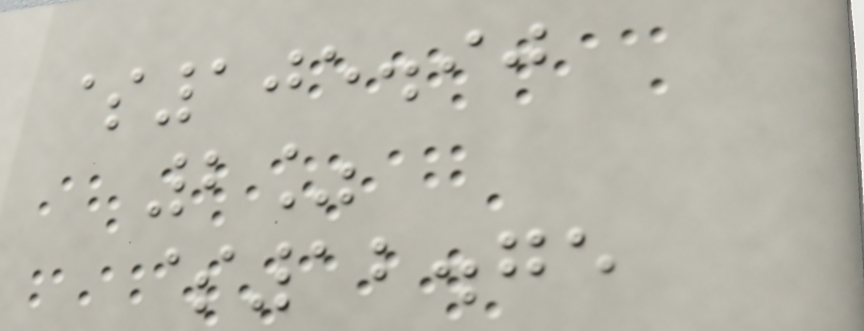$105.90
2%
$12.75
